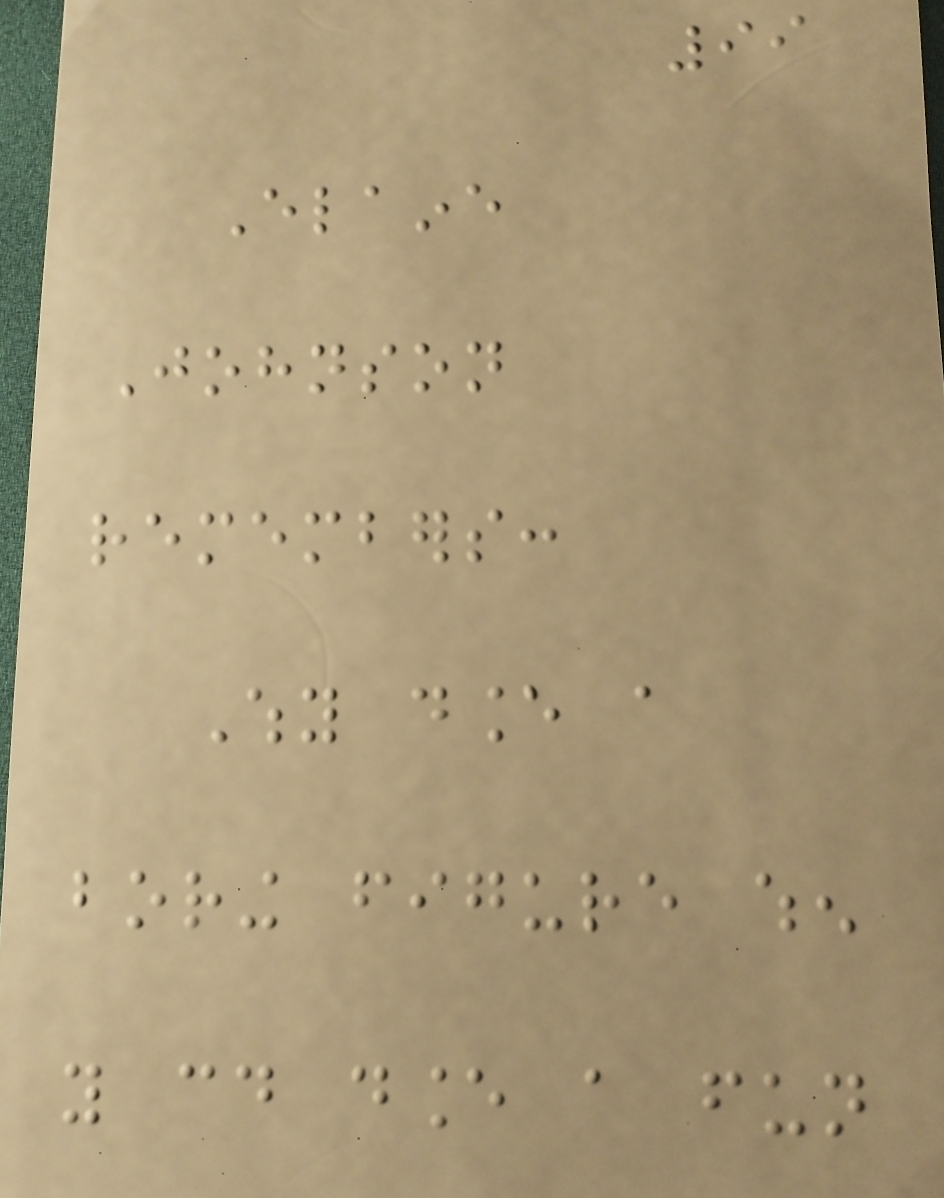99
Elaine
Johnson
remembers:
Why dance a
boring figure when
you could dance a fun
